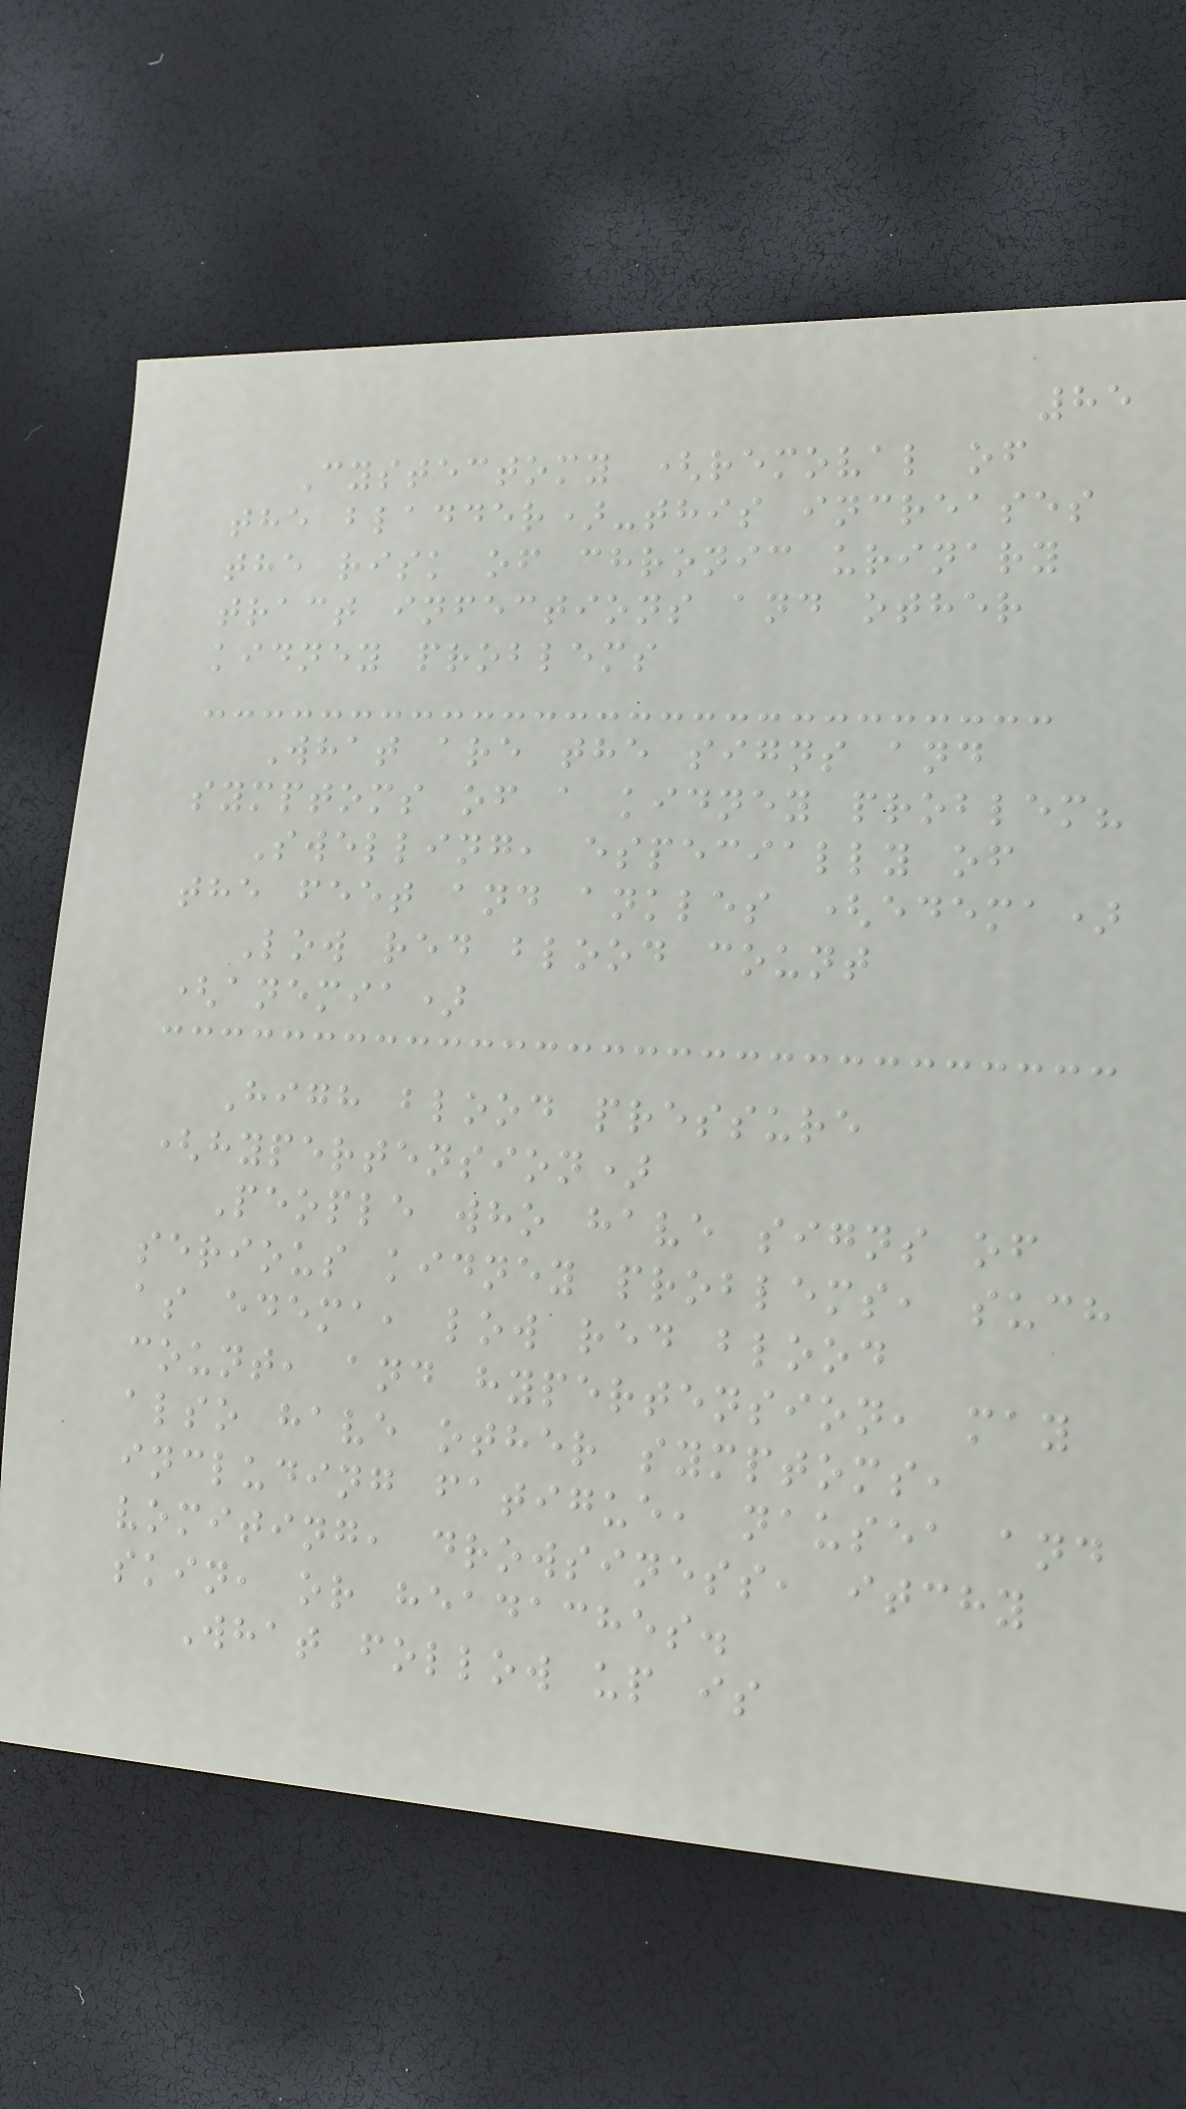85
Cystectomy (removal of
the bladder)-this increases
the risk of chronic urinary
tract infections and other
kidney problems
What are the signs and
symptoms of a kidney problem?
Swelling, especially of
the feet and ankles (edema)
Low red blood count
(anemia)
High blood pressure
(hypertension)
People who have signs of
serious kidney problems, such
as edema, low red blood
count, and hypertension, may
also have other symptoms,
including fatigue, nausea and
vomiting, drowsiness, itchy
skin, or headaches.
What follow up is
